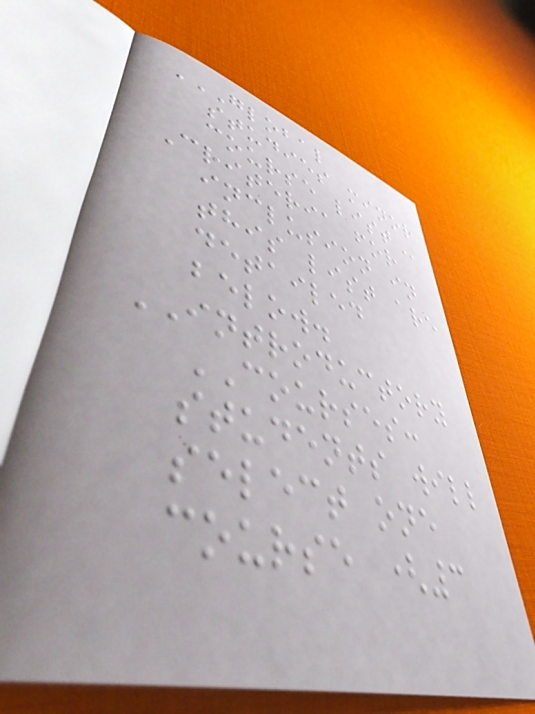GLOBAL
STUDIES MINOR
COURSE LIST
Criteria for
inclusion in
this list are
detailed
below.
INTRODUCTORY
COURSES:
students will
select one
course (3
